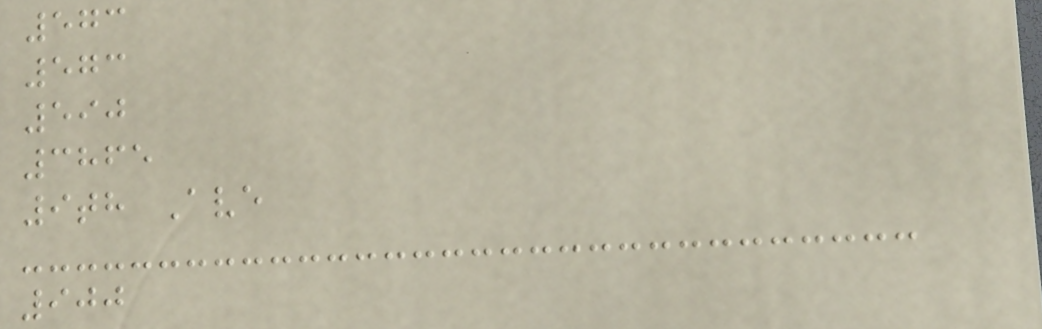573
573
590
3865
9th Ave
900
